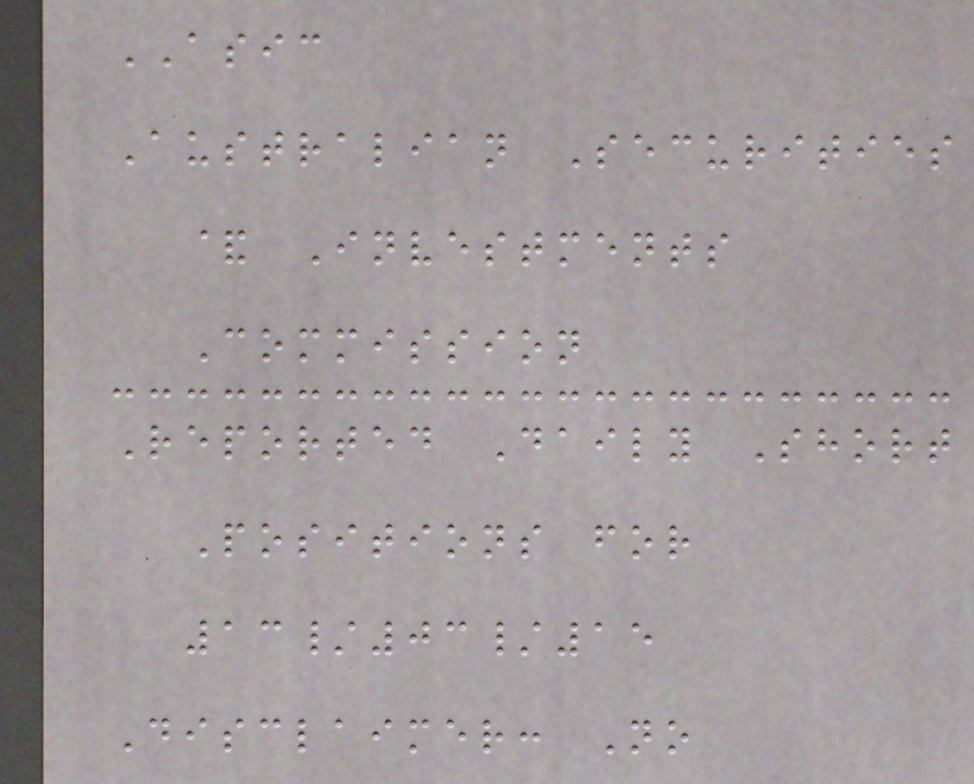ASIC
Australian Securities
& Investments
Commission
Reported Daily Short
Positions for
13/03/15
Disclaimer: No
